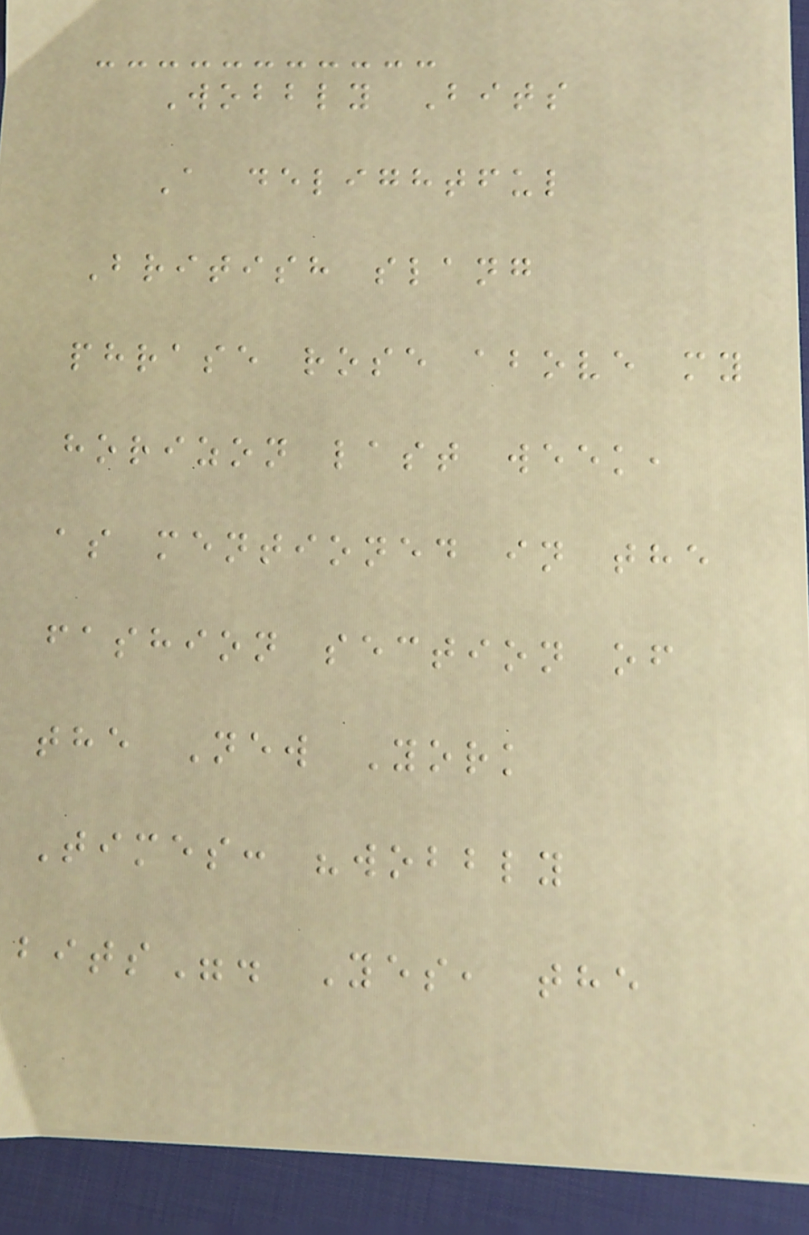Wobbly Bits
A delightful
British slang
phrase rose above my
horizon last week,
as mentioned in the
fashion section of
the New York
Times: "wobbly
bits". Yes, the
